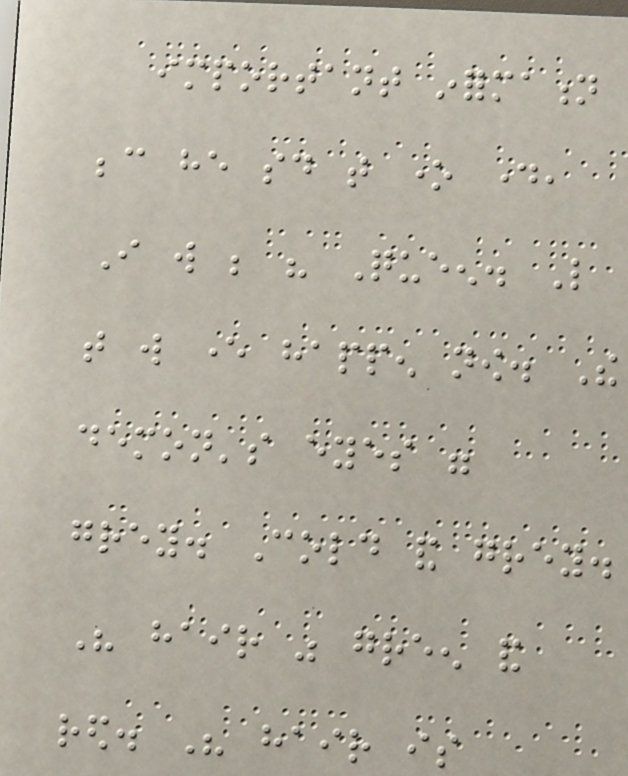important information
because he said that one day,
I will be his Queen. Like
that will ever happen now. The
demon's eyes were
grey. Cold and grey.
His hair was green and
red. His hair is
